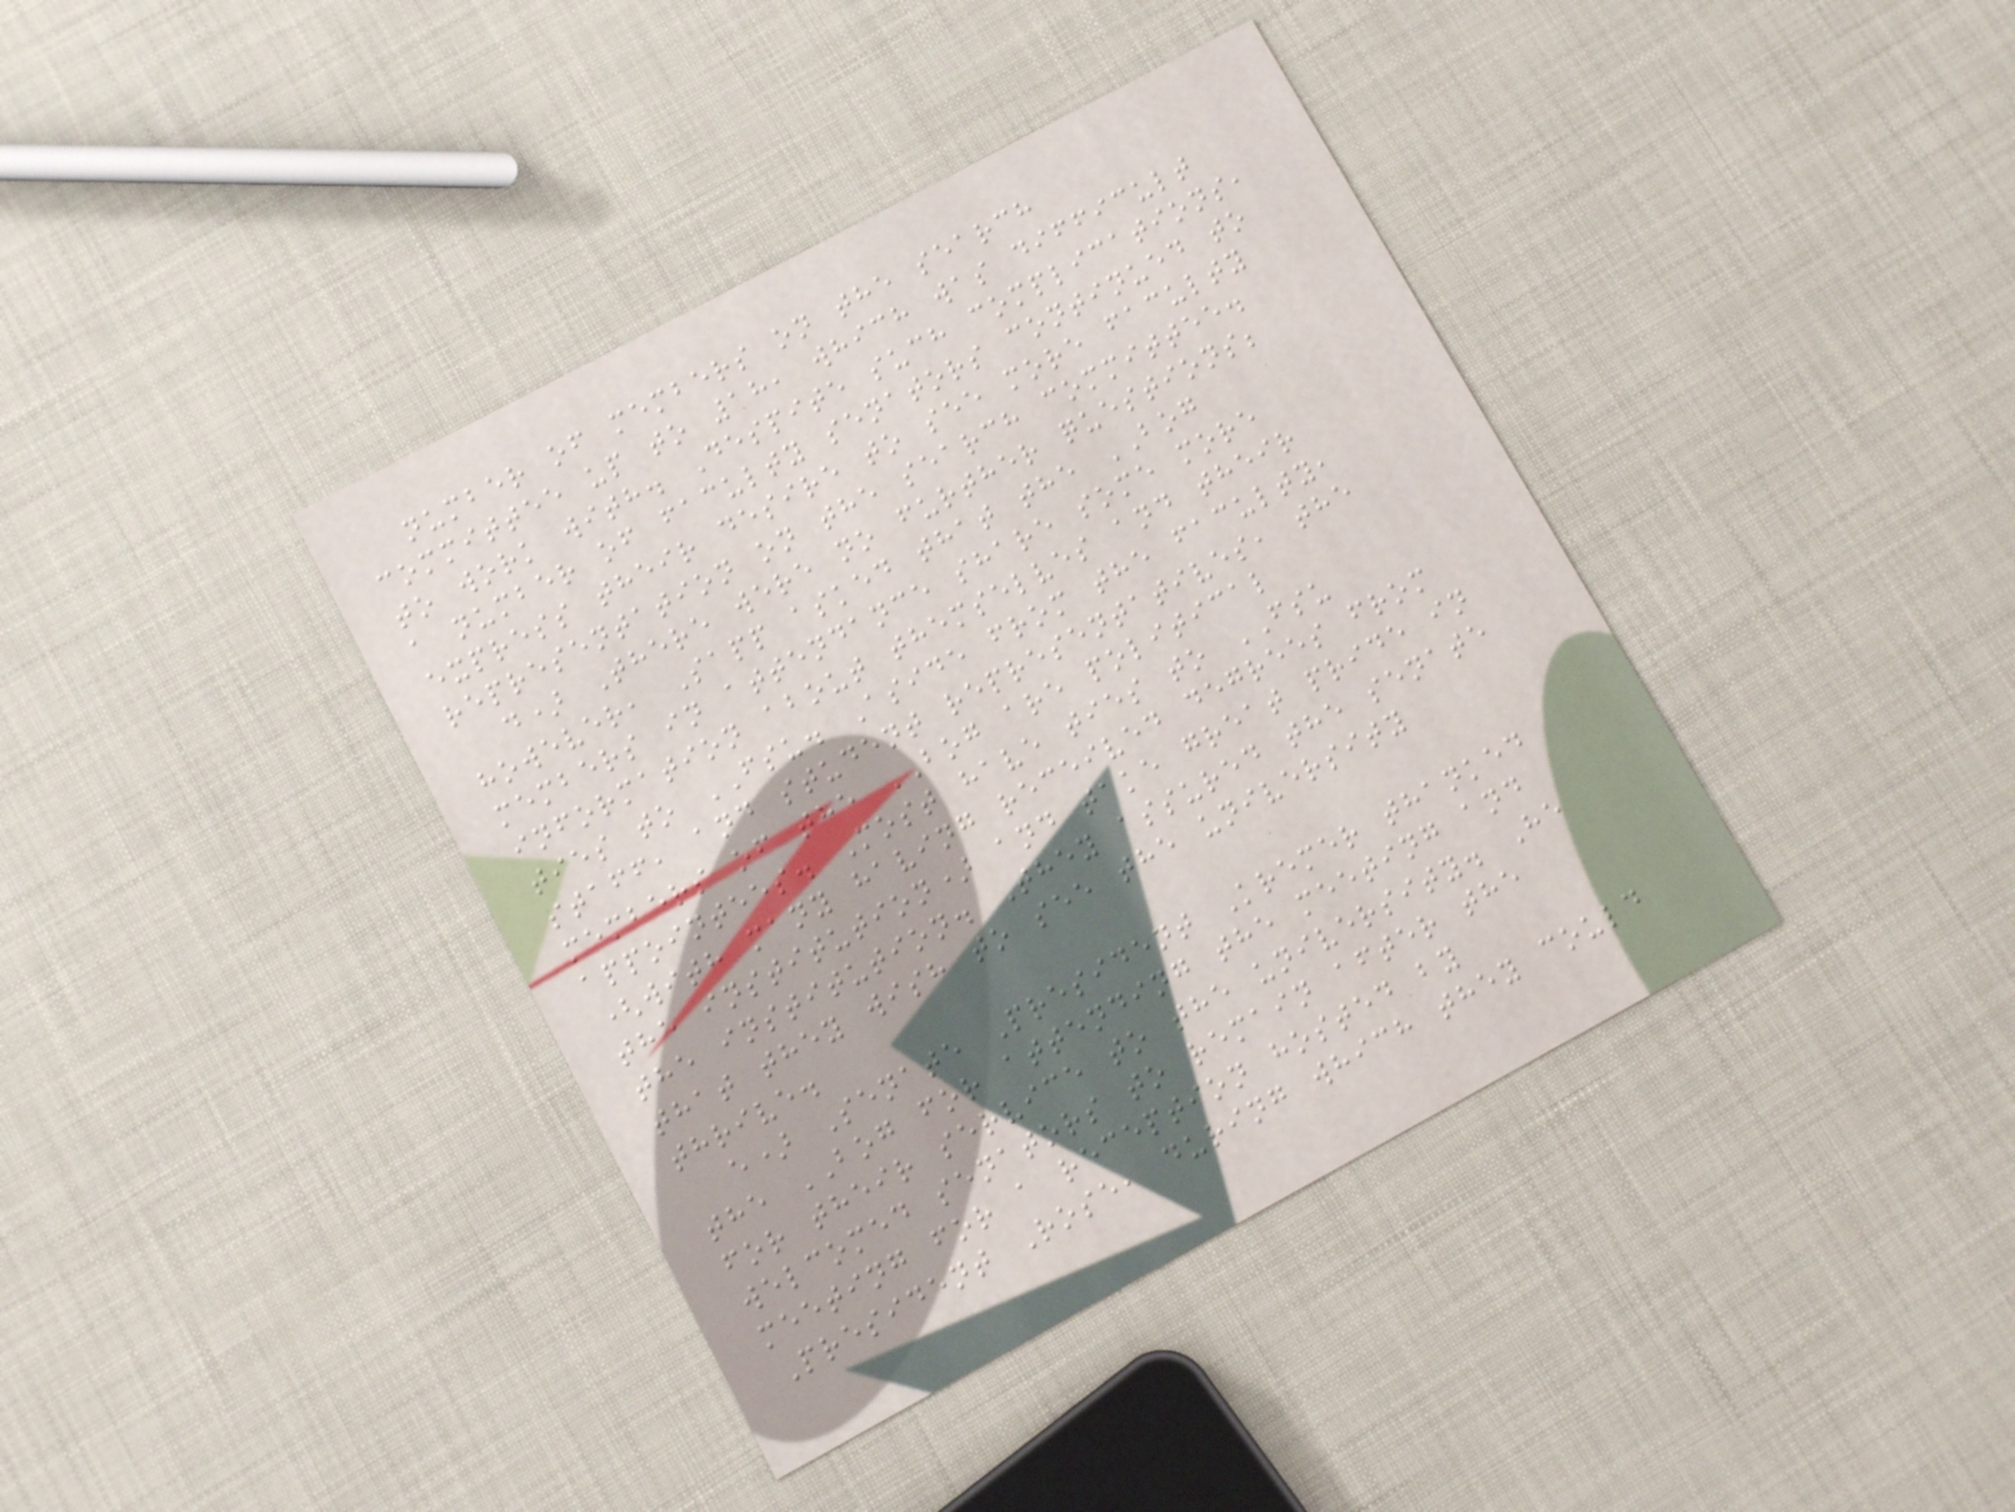number of members on the search
committee up to 18, which was difficult
to work with. Despite such complications,
a number of faculty senators continued to
express their desire to see more faculty
representation on the search committee.
d) There were no further questions;
however, Sapp asked that the BOG
members in attendance share some more
information about themselves and their
ties to FSU. Aside from the faculty,
staff, and student representatives, the
members of the BOG are political
appointees. Most have ties to FSU
(with many having received degrees from
the institution) and take great pride in
the institution. They assured the senate
that they wish to see the university
thrive.
e) Senate President Kremer thanked
the BOG for attending the meeting and
for their service to the university. He
welcomed senators to remain after the
meeting for a reception hosted by
President Rose, during which they could
